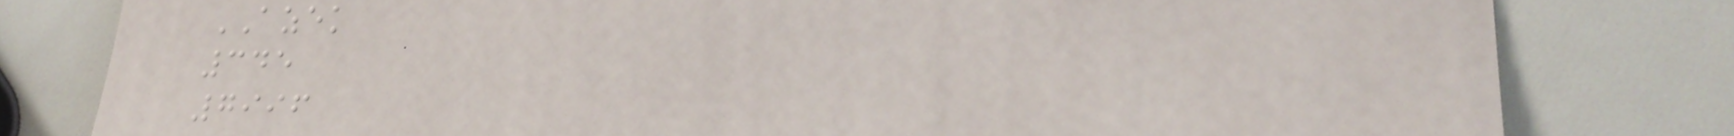AZEK
345
7996
